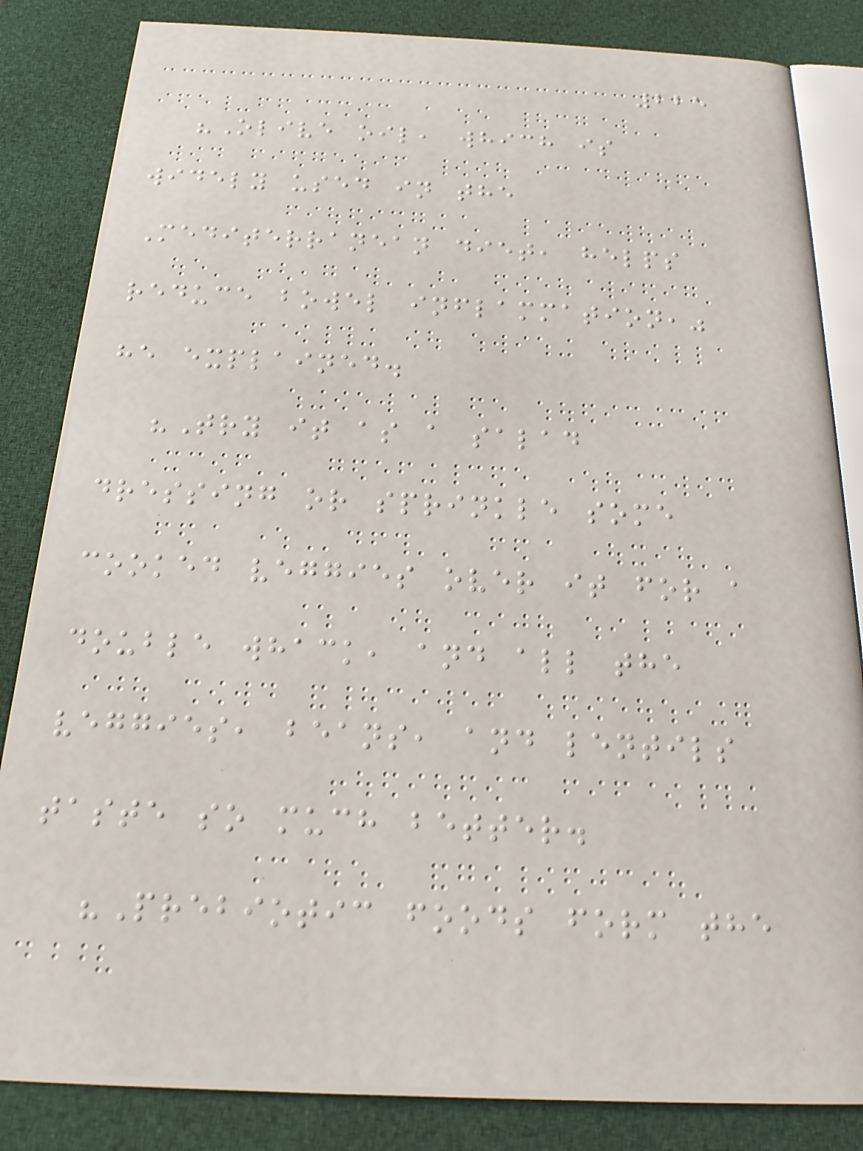225
"Olive oil, which is
widely used in the
Mediterranean diet, helps
reduce bowel inflammation,"
he explained.
"Try it as a salad
dressing or sprinkle some
cooked veggies over it for a
double whack, and all the
veggies, beans, and lentils
taste so much better.
"Prebiotic foods form the
